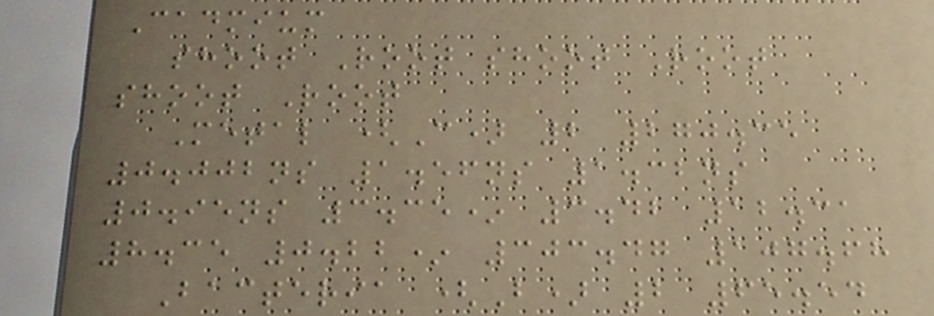Cadmium
shoot Root shoot Root
shoot Root
Metal (C) 2 270.35
0.002ns 1.56ns 1.32ns
0.95ns 3.35* 3.42 12.31
8.35 0.22* 303.47 107.68
Bacteria (B) 2 65.54
